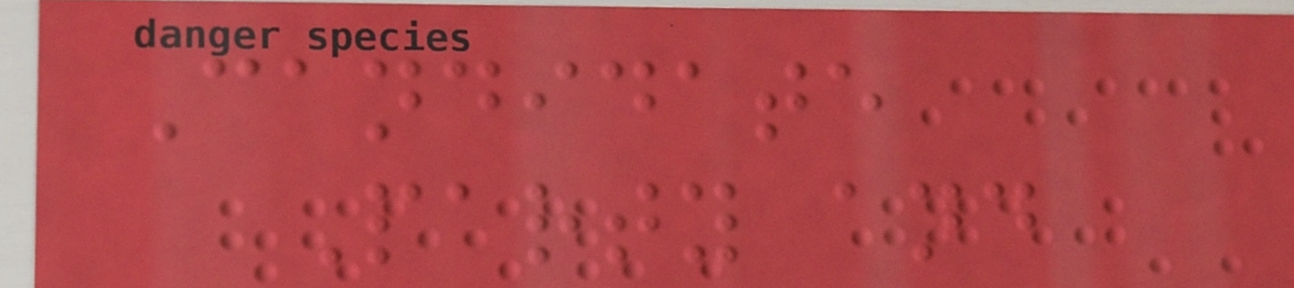Candidate
Party and
